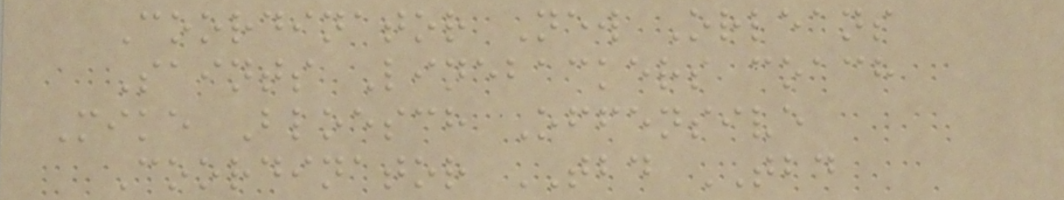Coordinator New Orleans
Saints Linebackers coach
Mike Bloesch Offensive
Coordinator TBD TBD
